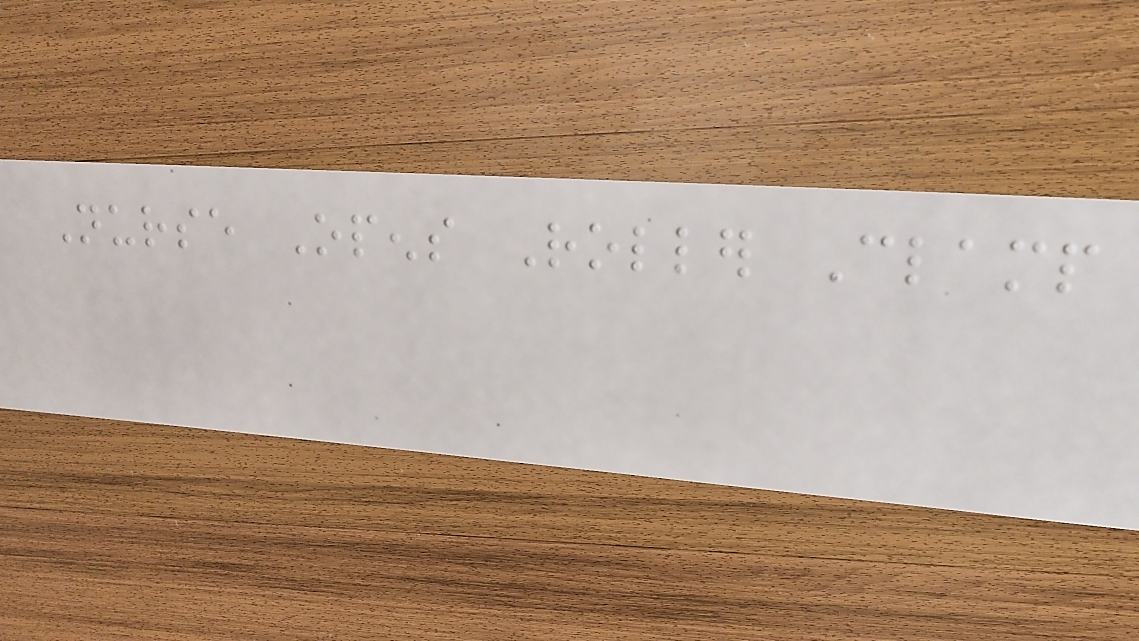Nurse Opens Roller Clamp
